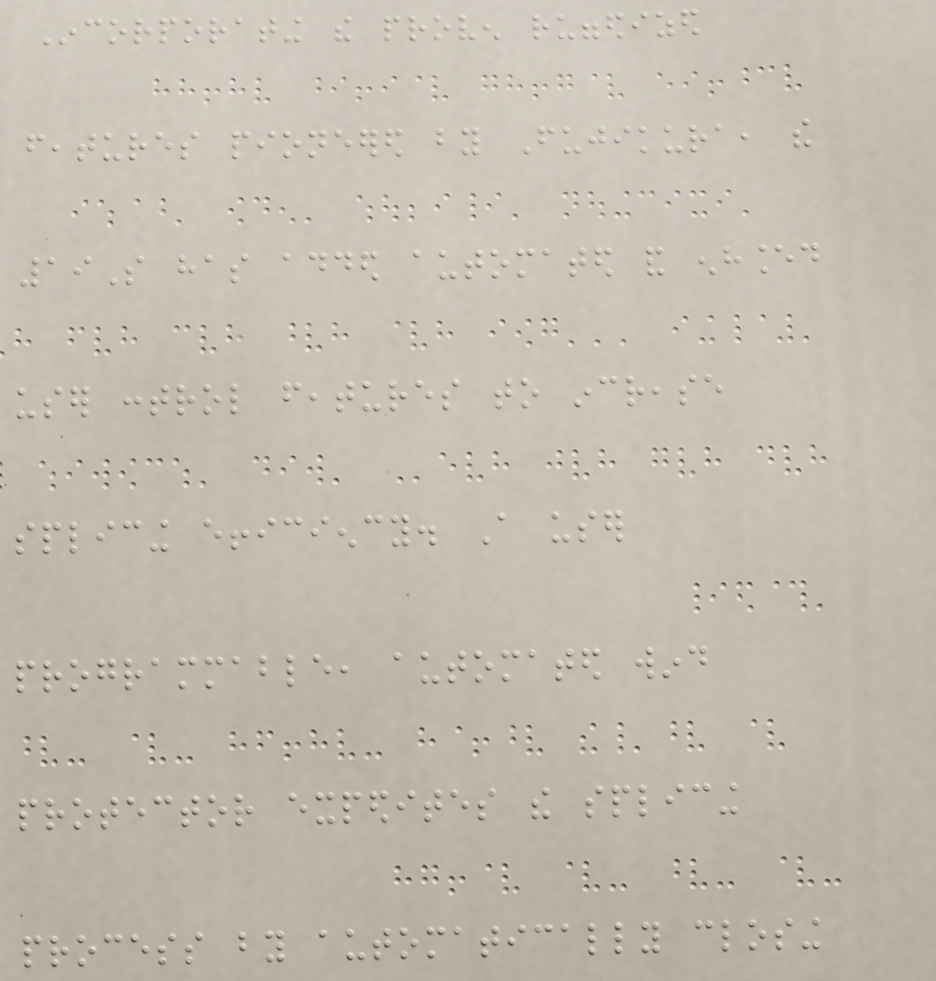Incorporating the proven ruggedized
features pioneered by Fujikura, the
19S has added automated and enhanced
user control features to increase
splicing efficiency. A user
programmable, automated wind
protector expedites the splicing
process by automatically closing
